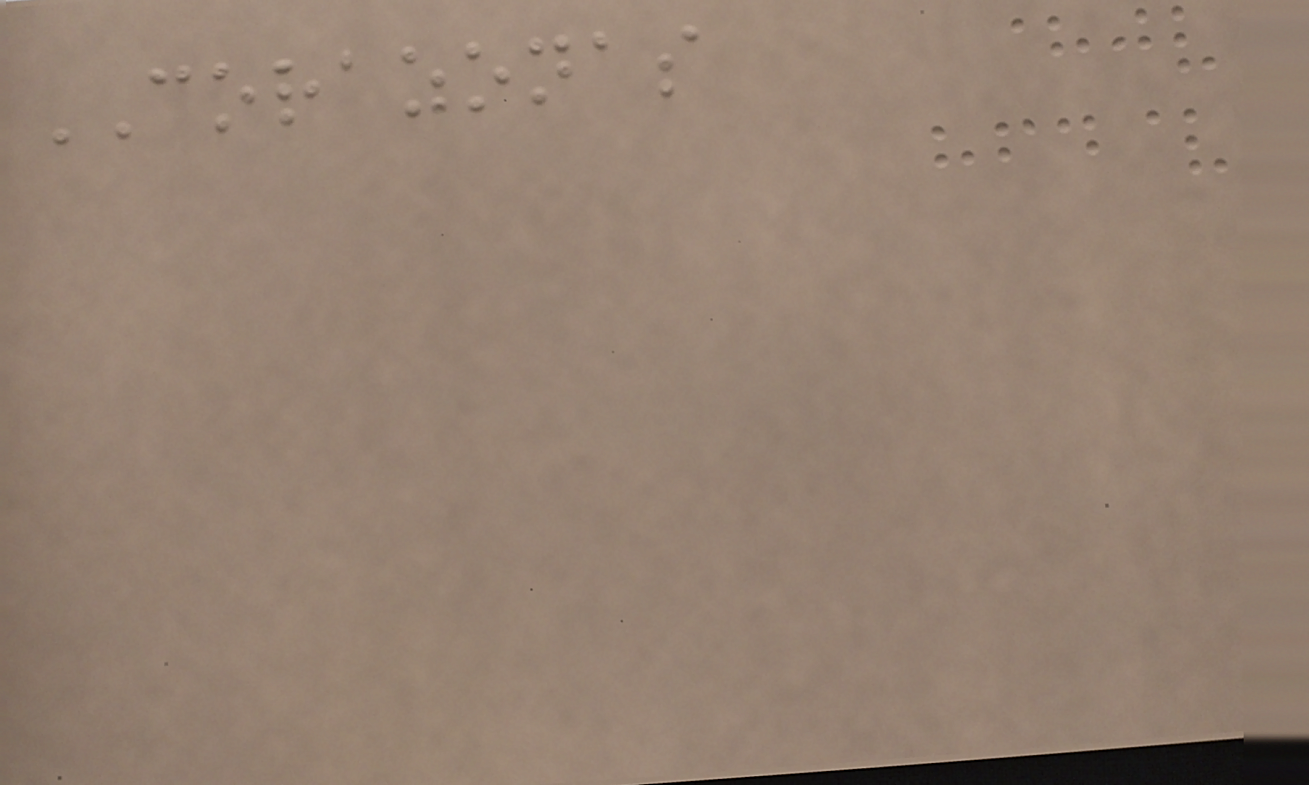CORAZONAS
